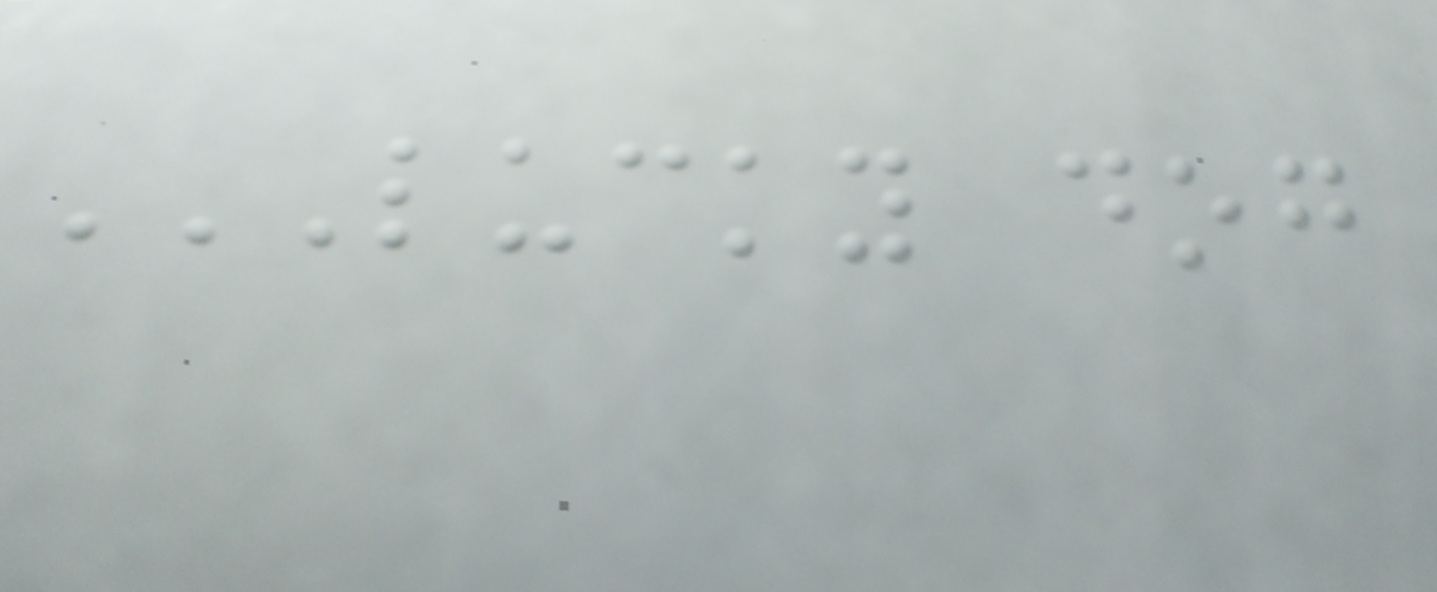LUCKY DOG
